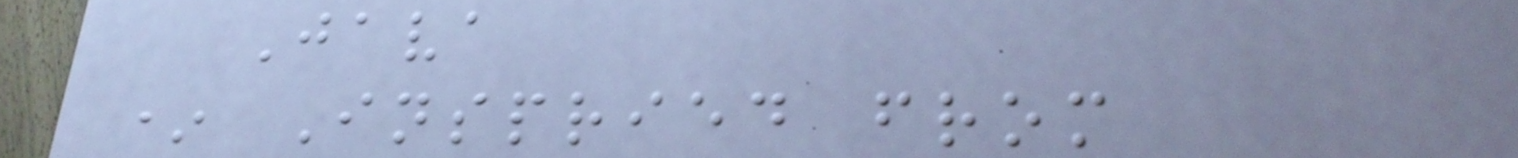Java
* Inspried from
